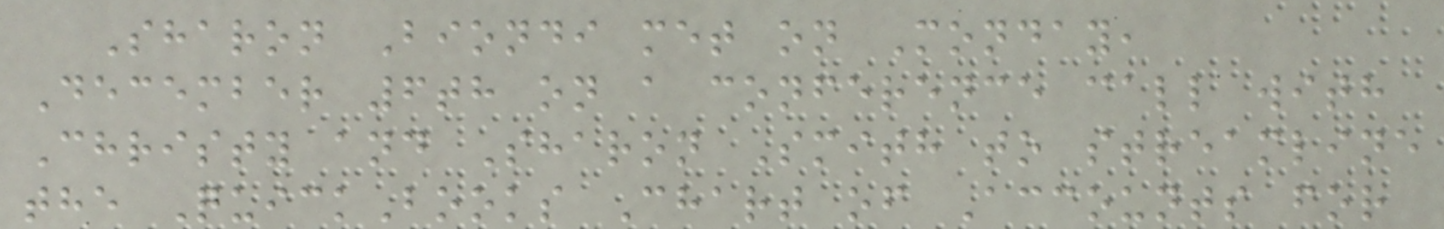Sharon Biondi met on Monday,
December 6th on a conference call with
Christy and Sharon Smith to streamline
the QuickBooks Chart of Accounts for
